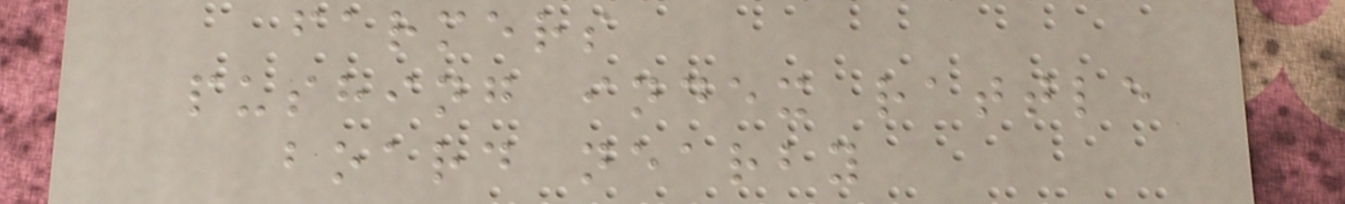farmers
pushing index rattle
board nearby
